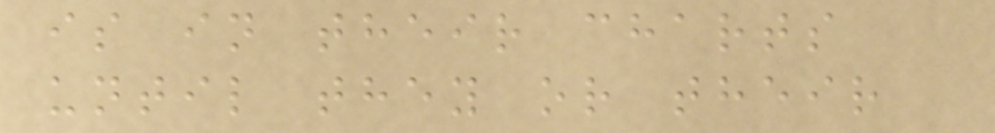is in their charts
until they or their
